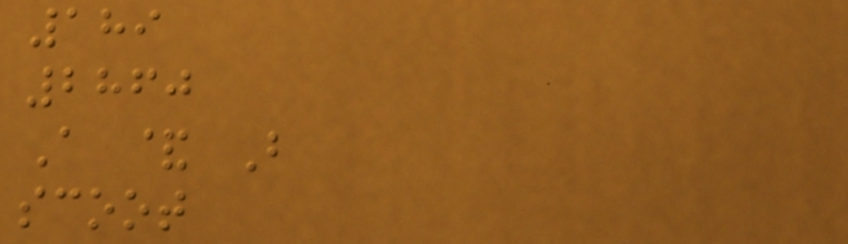189
2860
A & B
scoot
